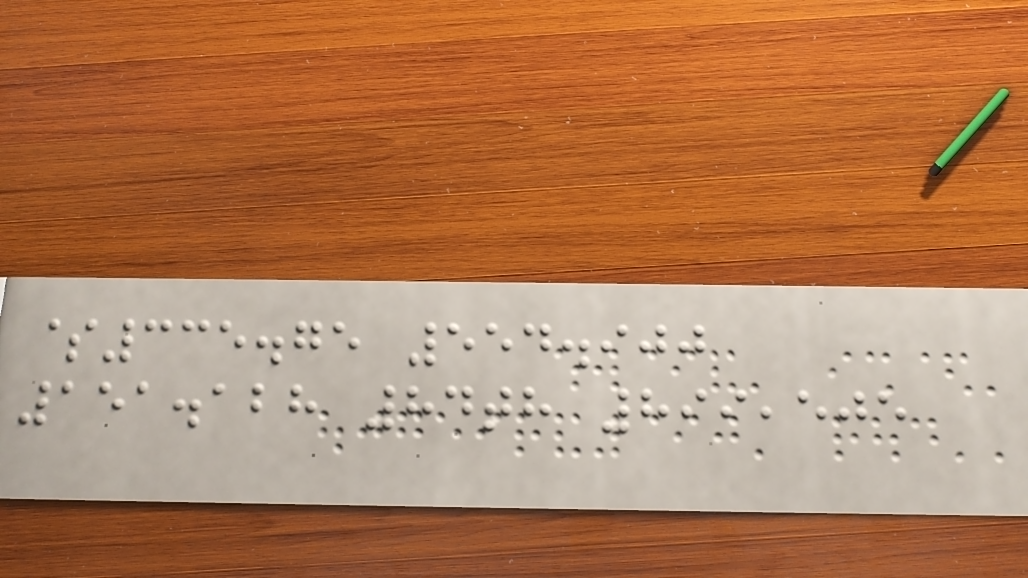$335.75 554.900
151.128 84th 899,505
